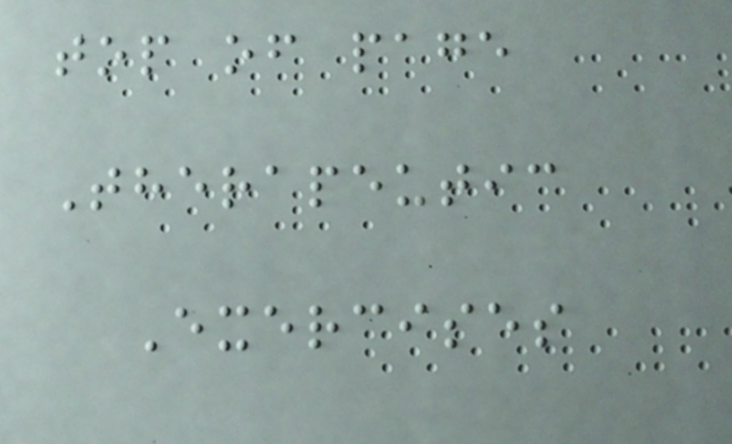top of page
Therapeutic
Exercises
